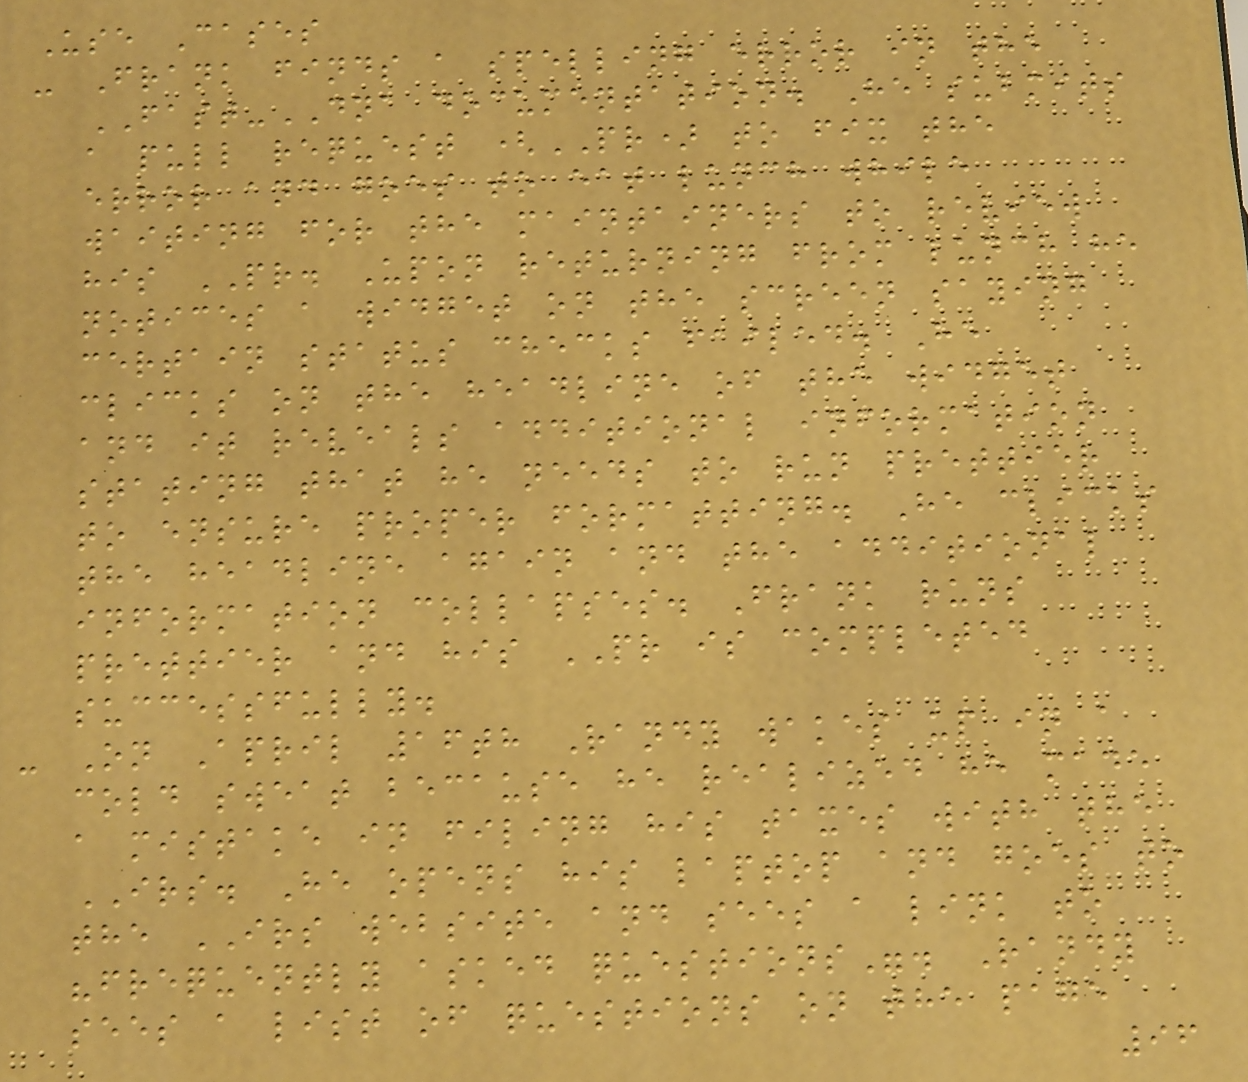Use Cases
- Frank finds a spelling error in the
FAST-DNA documentation. He submits
a pull request (PR) to fix the
error and goes to eat lunch while
waiting for the maintainers to review
his PR. Upon returning from lunch he
notices a widget on the screen saying
certain status checks failed. He
clicks on the headline of the widget
and it reveals additional information
stating that he needs to run prettier
to ensure proper formatting. He clicks
the headline again and the additional
information collapses. Frank runs
prettier and his PR is completed
successfully.
- On April 16th Randy wakes up in a
cold sweat because he realized he made
a mistake in filing his taxes with the
IRS. He opens his laptop and goes to
the IRS website and sees a link to
"frequently asked questions". Randy
sees a list of questions on the page
96
